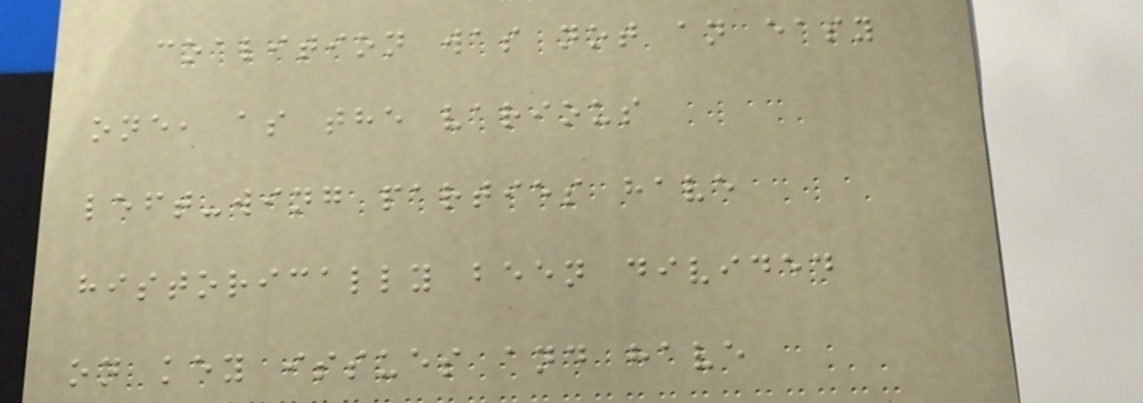coalition was not an easy
one, as the various
left-wing parties have
historically been divided
on key issues and have
